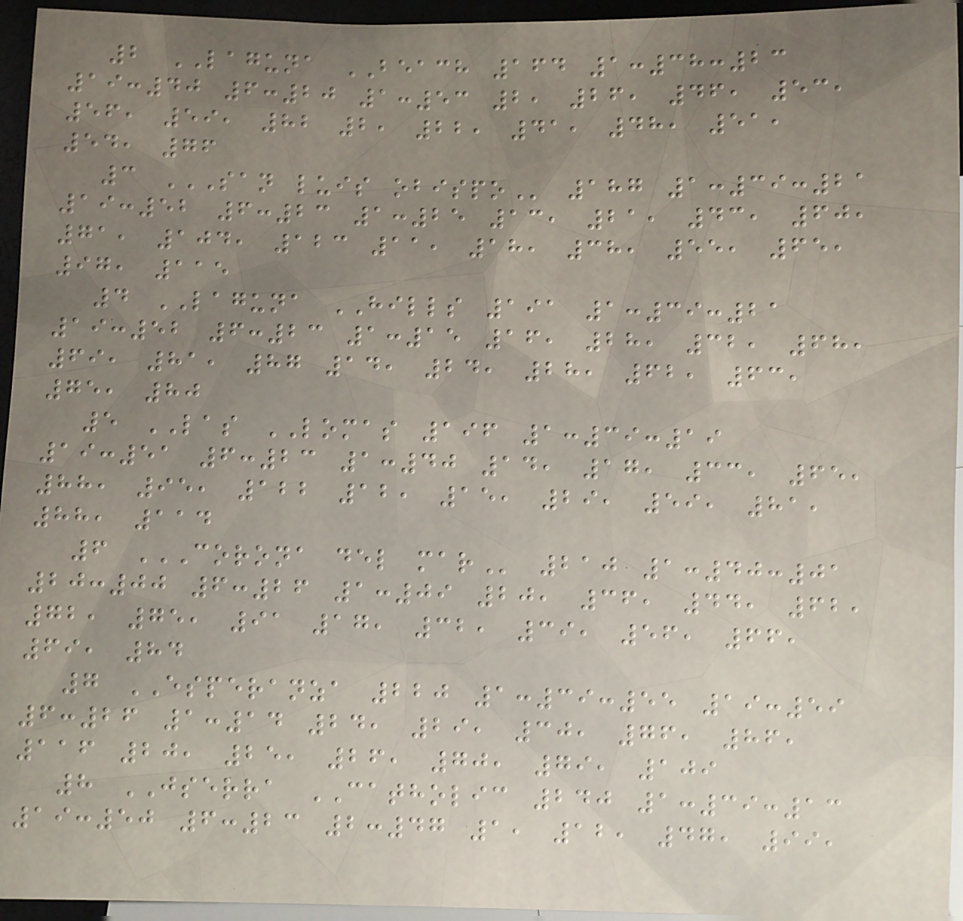2 LAGUNA BEACH 164 1:38:23
19:40 6:20 1:53 2, 26, 46, 53,
56, 59, 82 2, 22, 41, 48, 51,
54, 76
3 SAN LUIS OBISPO 187 1:39:21
19:52 6:23 1:25 13, 21, 43, 60,
71, 104, 123 11, 18, 38, 55, 65,
97, 115
4 LAGUNA HILLS 191 1:39:21
19:52 6:23 1:15 16, 28, 32, 68,
69, 81, 87 14, 24, 28, 62, 63,
75, 80
5 LAS LOMAS 196 1:39:19
19:51 6:23 1:40 14, 17, 33, 65,
88, 95, 122 12, 15, 29, 59, 81,
88, 114
6 CORONA DEL MAR 210 1:40:01
20:00 6:26 1:09 20, 36, 44, 62,
72, 75, 91 17, 32, 39, 56, 66,
69, 84
7 ESPERANZA 220 1:39:55 19:59
6:26 1:14 24, 29, 30, 76, 86,
116 20, 25, 26, 70, 79, 109
8 JSERRA CATHOLIC 240 1:39:13
19:50 6:23 2:47 1, 12, 47, 99,
